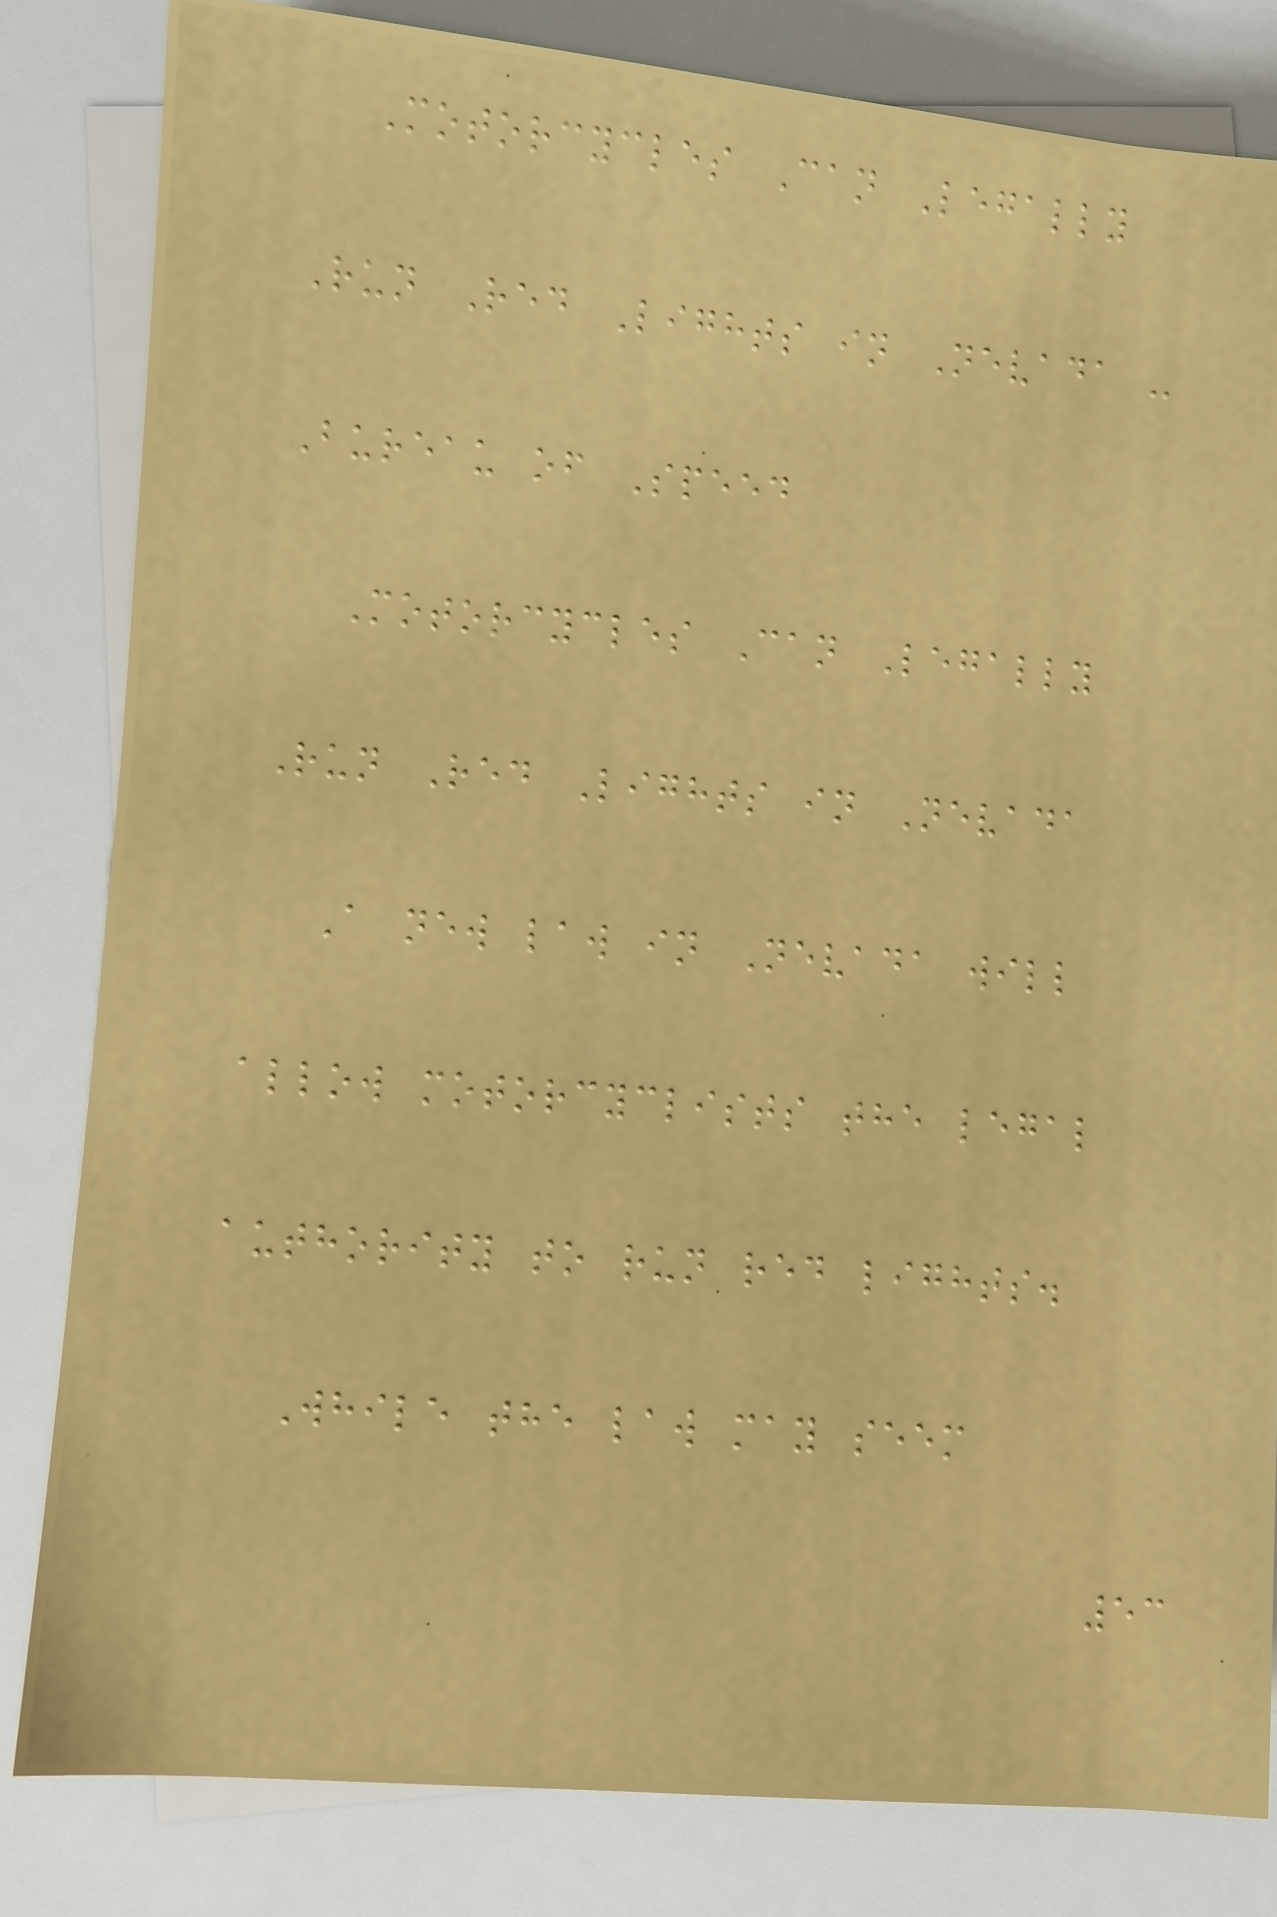Motorcycles Can Legally
Run Red Lights in Nevada -
Bureau of Speed
Motorcycles Can Legally
Run Red Lights in Nevada
A new law in Nevada will
allow motorcyclists the legal
authority to run red lights.
While the law may seem
53
